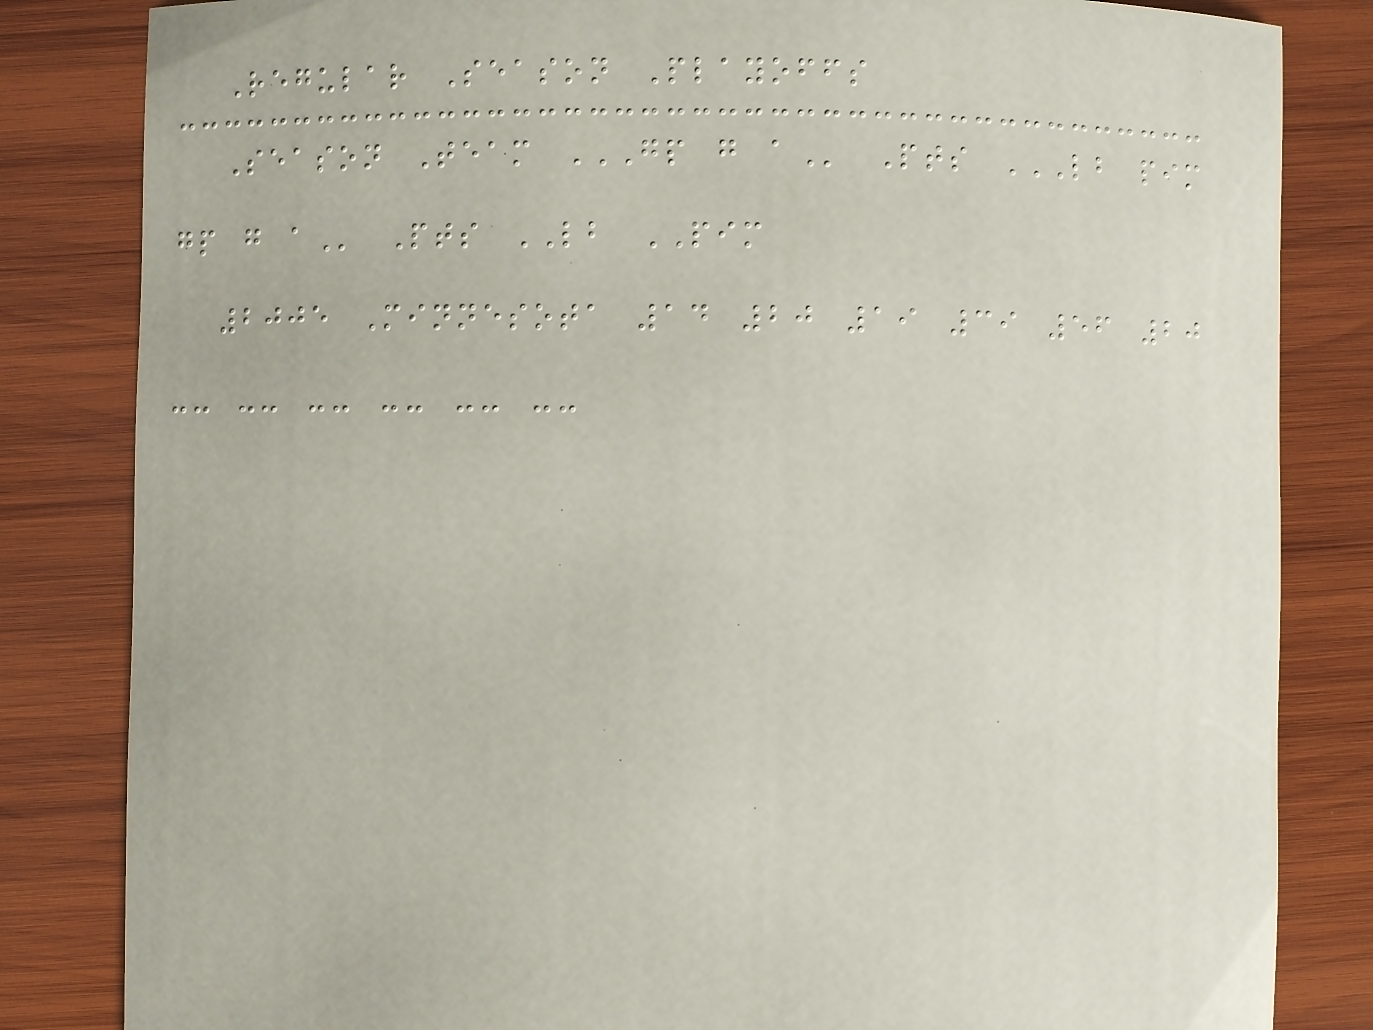Regular Season Playoffs
Season Team GP G A Pts LB PIM
GP G A Pts LB PIM
2005 Minnesota 14 20 19 39 56 20
-- -- -- -- -- --
